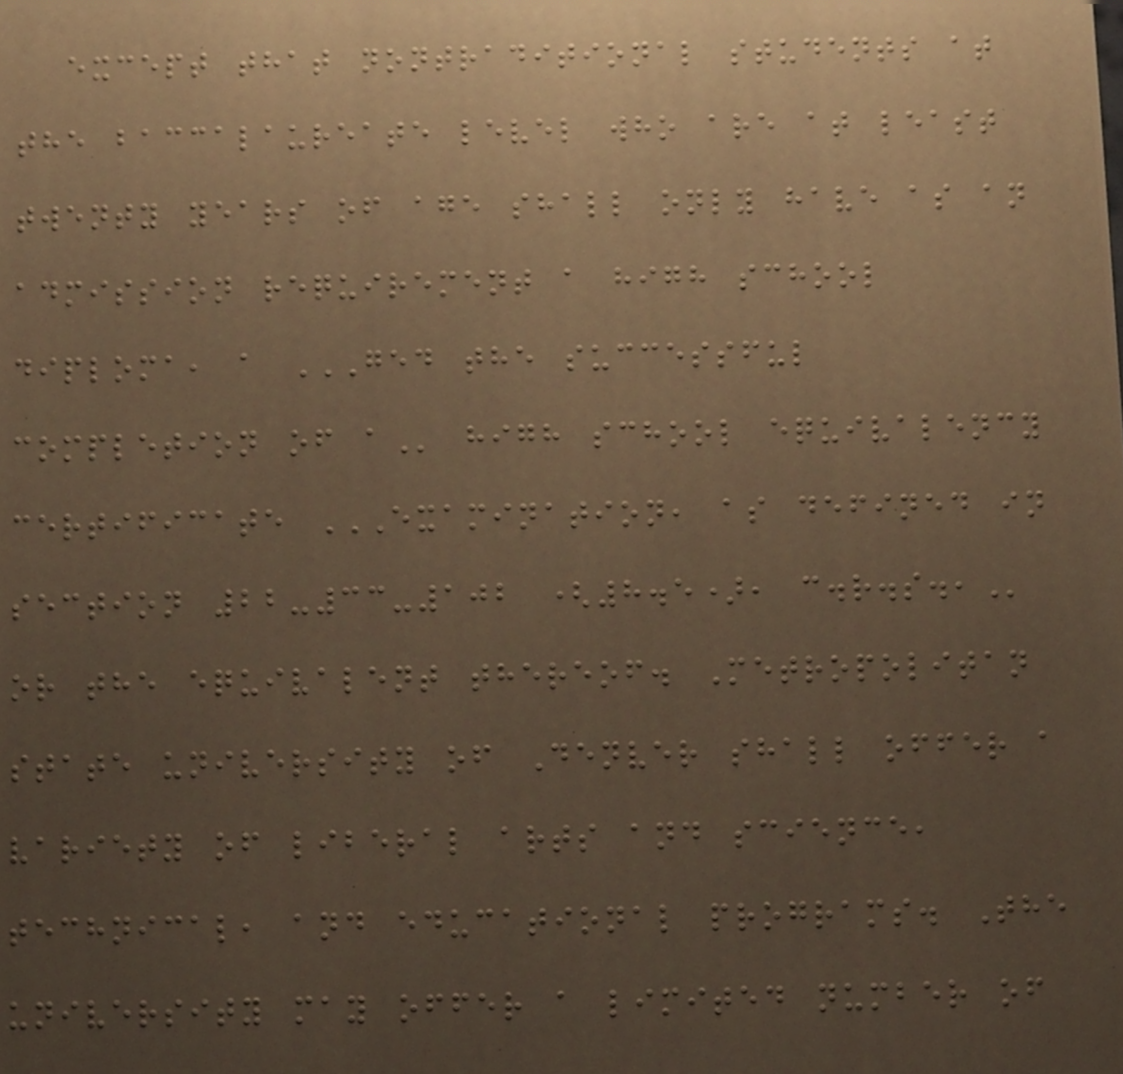except that nontraditional students at
the baccalaureate level who are at least
twenty years of age shall only have as an
admission requirement a high school
diploma, a GED THE SUCCESSFUL
COMPLETION OF A high school equivalency
certificate EXAMINATION, AS DEFINED IN
SECTION 22-33-102 (8.5), C.R.S.,
or the equivalent thereof. Metropolitan
state university of Denver shall offer a
variety of liberal arts and science,
technical, and educational programs. The
university may offer a limited number of
